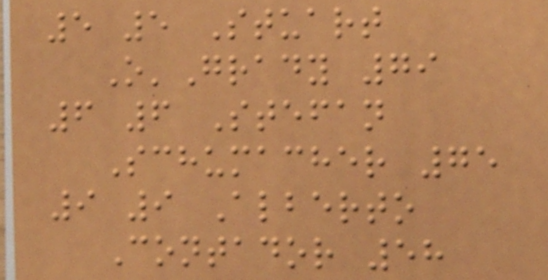5 5 Stuart
O'Grady 79
6 6 Stefan
Schumacher 75
9 9 Alberto
Contador 58
